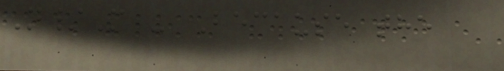N/M - Because the
